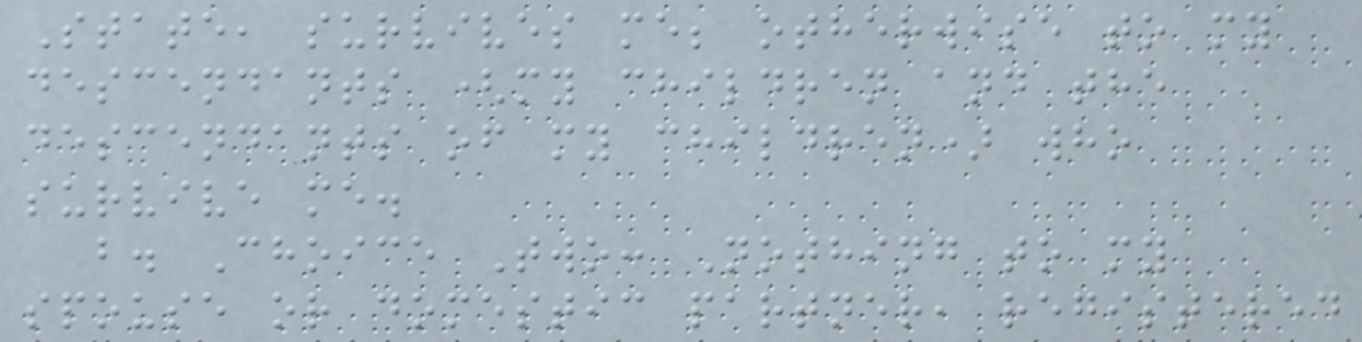State, survives me; otherwise to my
descendants (my children and the
descendants of my children) who
survive me.
b. Choice Two: Nothing to my
spouse or domestic partner, registered
